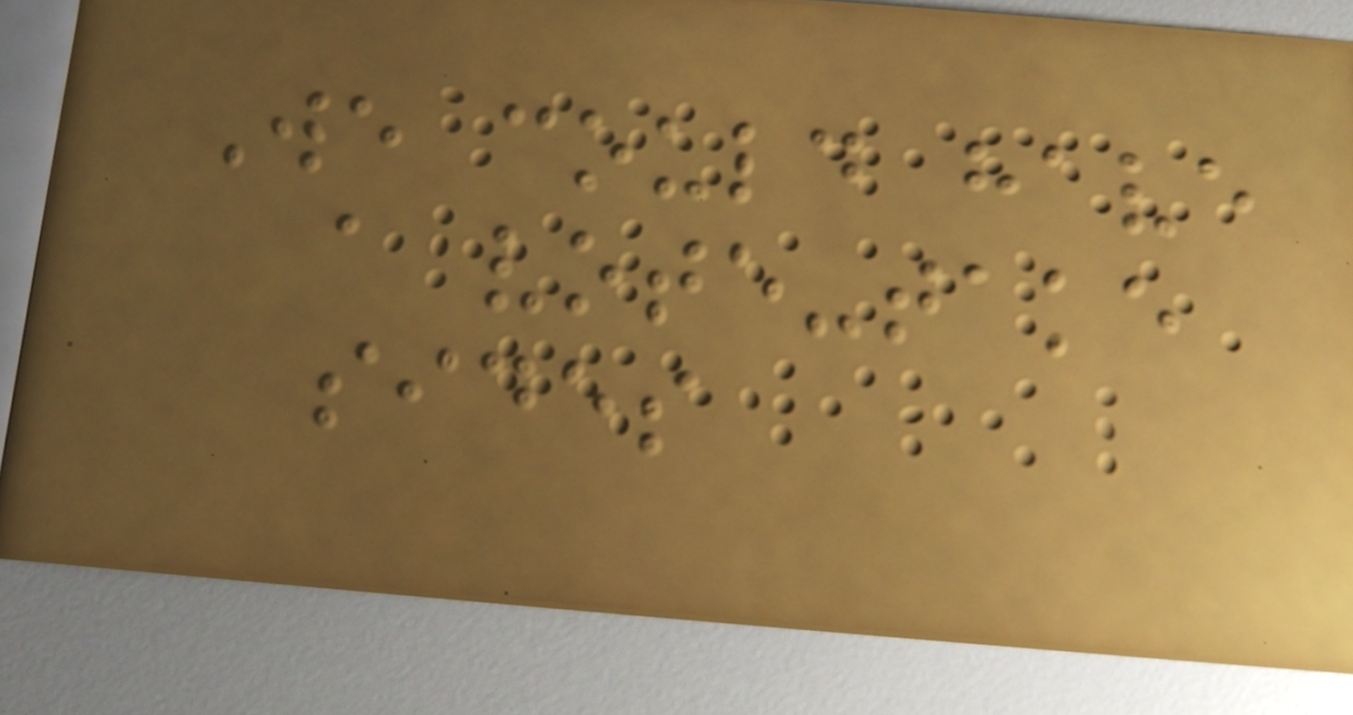We could have
a vote-take
sides
